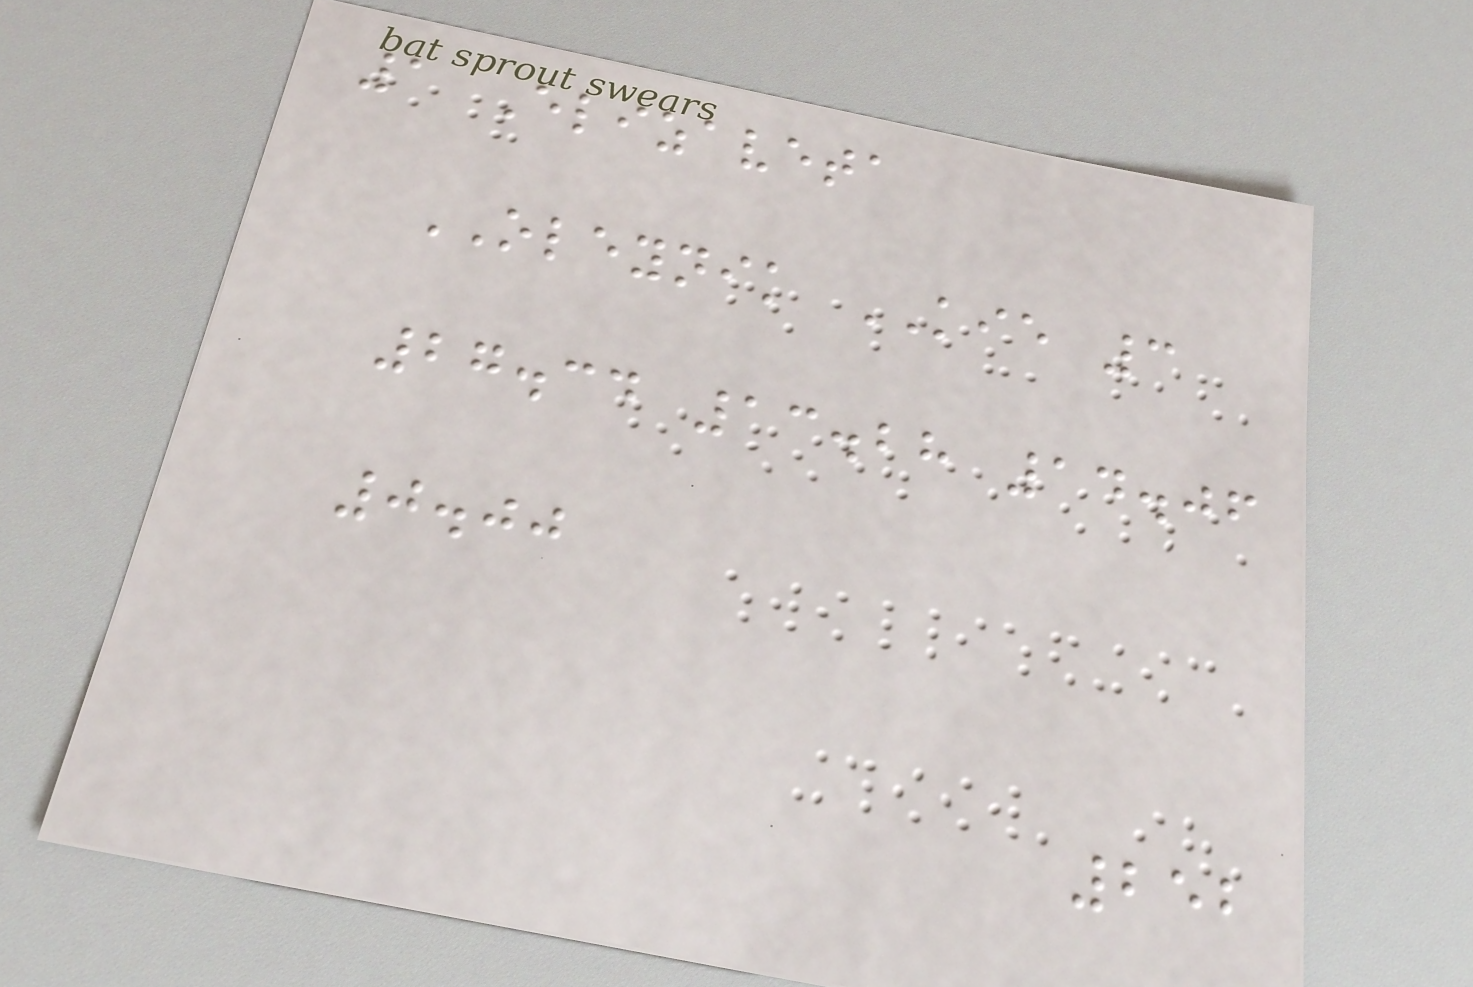1 Elizaveta
OLEYNIK KIE 3
27.34 13.28 14.06
0.00
252
